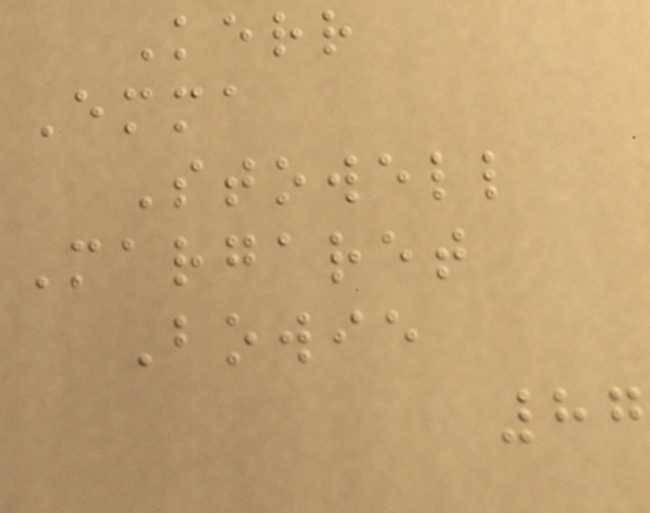Kerr
Emma
Stowell
Margaret
Bowie
87
